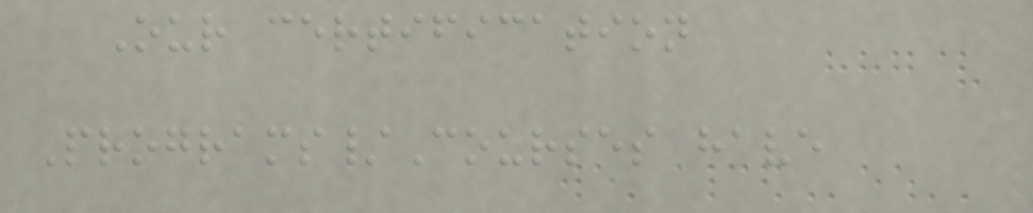Our certification
Programs/Courses have
